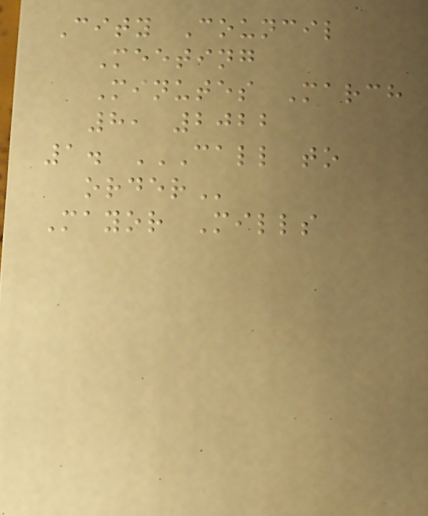City Council
Meeting
Minutes March
8, 2022
1. CALL TO
ORDER
Mayor Mills
